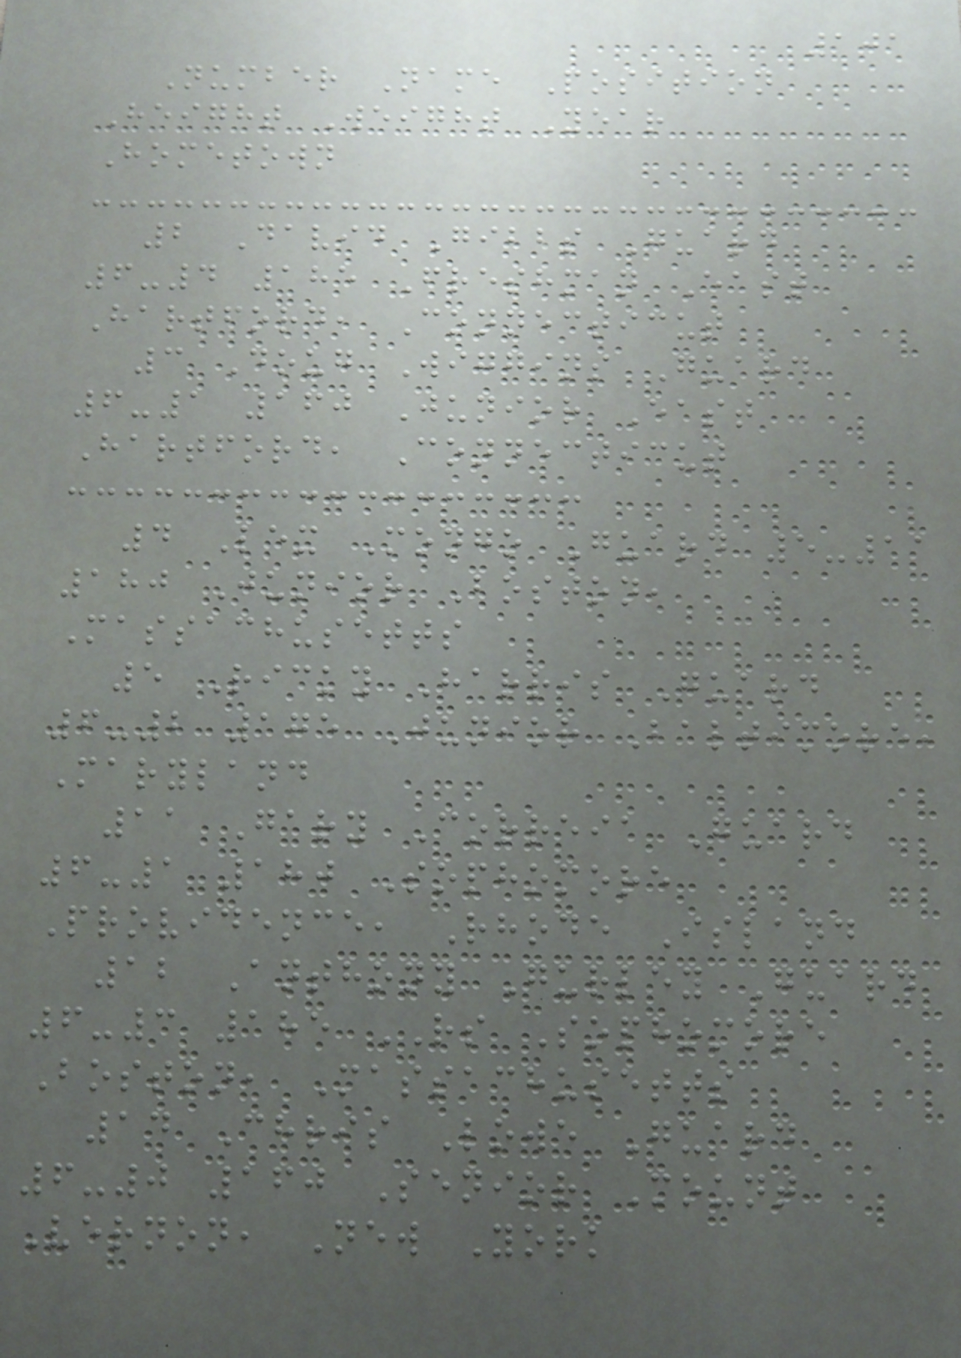101
Number Name Position
Height Weight Year
Hometown
2 David Gibbs Guard
6-4 185 Freshman East
Hartford, Connecticut
3 Doug Wiggins Guard
6-1 160 Junior East
Hartford, Connecticut
4 Lex Mongo Guard 5-11
180 Junior Boston,
Massachusetts
5 Ricky Harris Guard
6-2 175 Junior Baltimore,
Maryland
11 Gary Correia Guard
6-1 180 Sophomore
Providence, Rhode Island
12 Anthony Gurley Guard
6-3 185 RS Sophomore
Boston, Massachusetts
14 Chris Lowe Guard
6-0 160 Senior Mount
Vernon, New York
